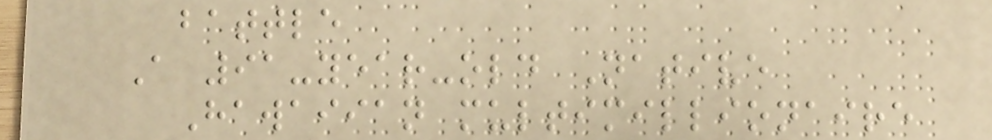battle
A 91-year-old Native
Hawaiian multimillionaire
